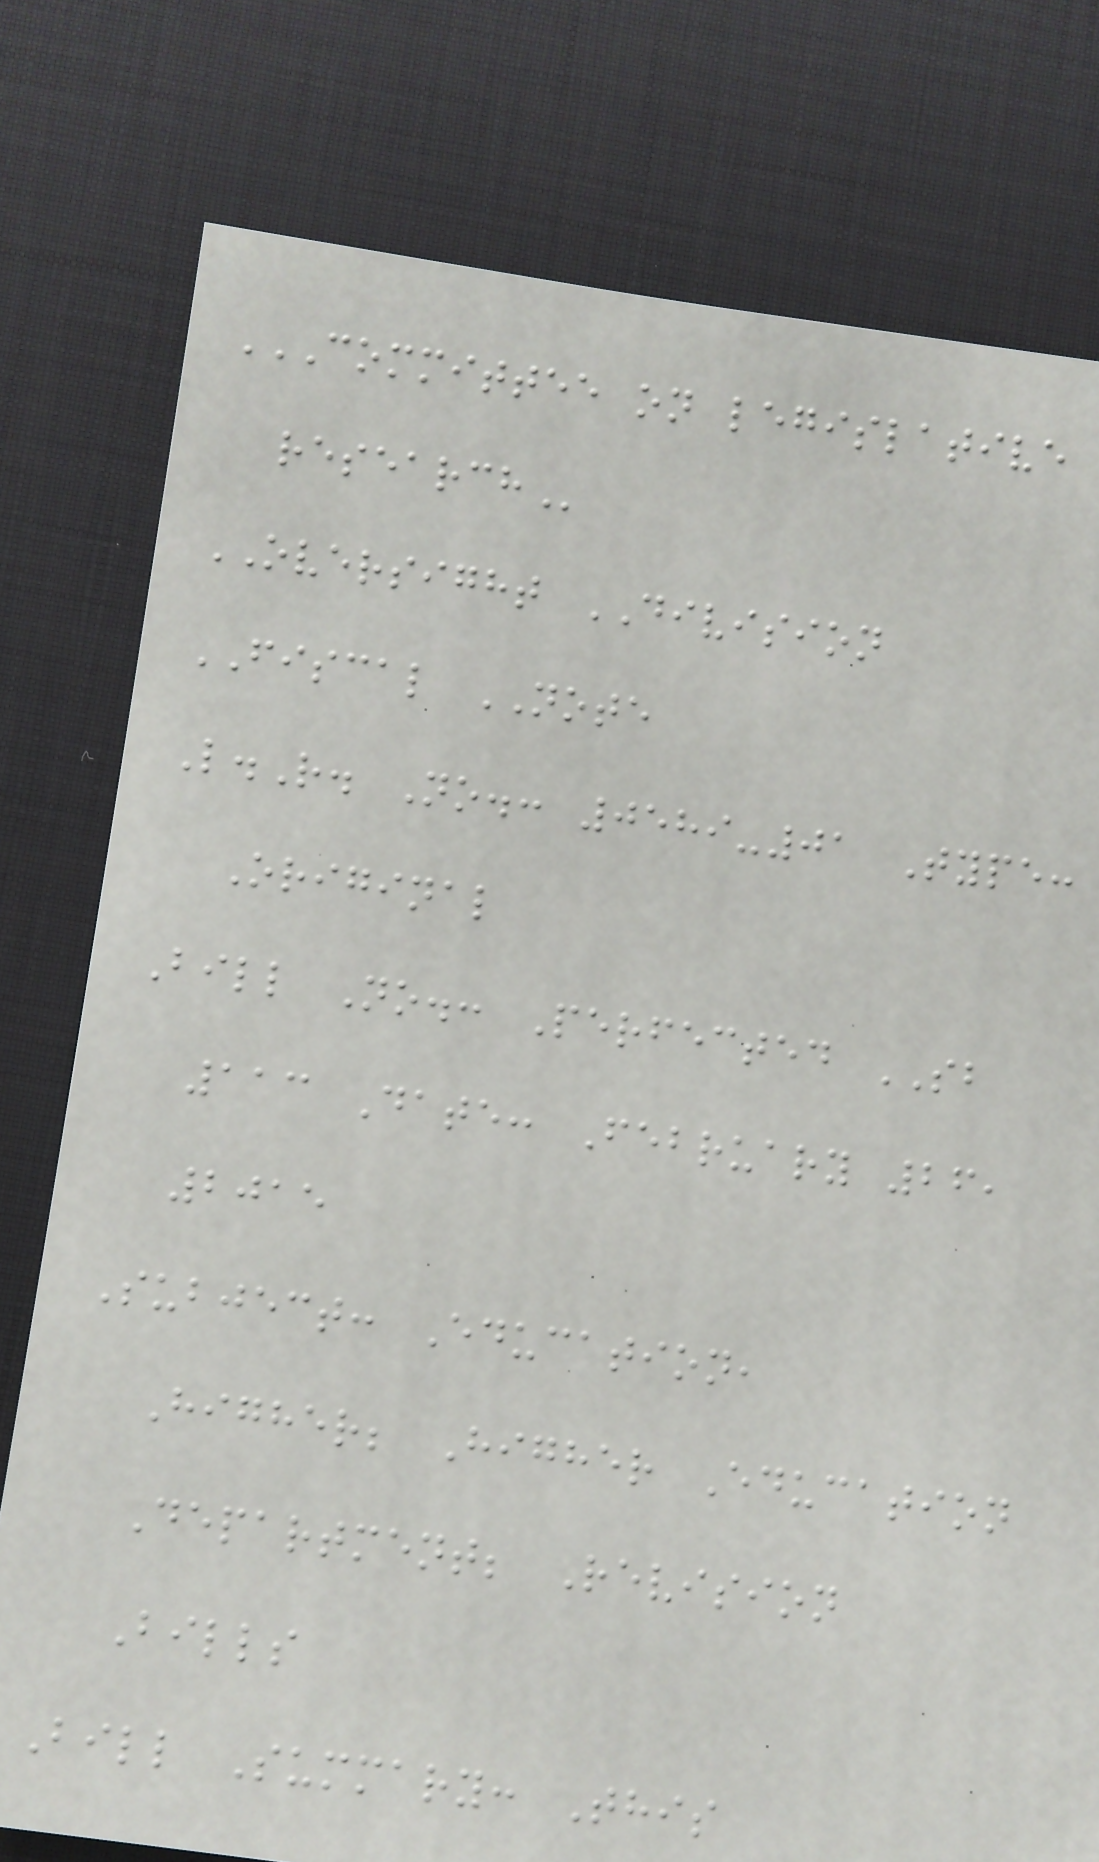COMMITTEE ON LEGISLATIVE
RESEARCH
OVERSIGHT DIVISION
FISCAL NOTE
L.R. No.: 0589-01 Type:
Original
Bill No.: Perfected SB
113 Date: February 26,
2015
Subject: Education,
Higher; Higher Education
Department; Revision
Bills
Bill Summary: This
